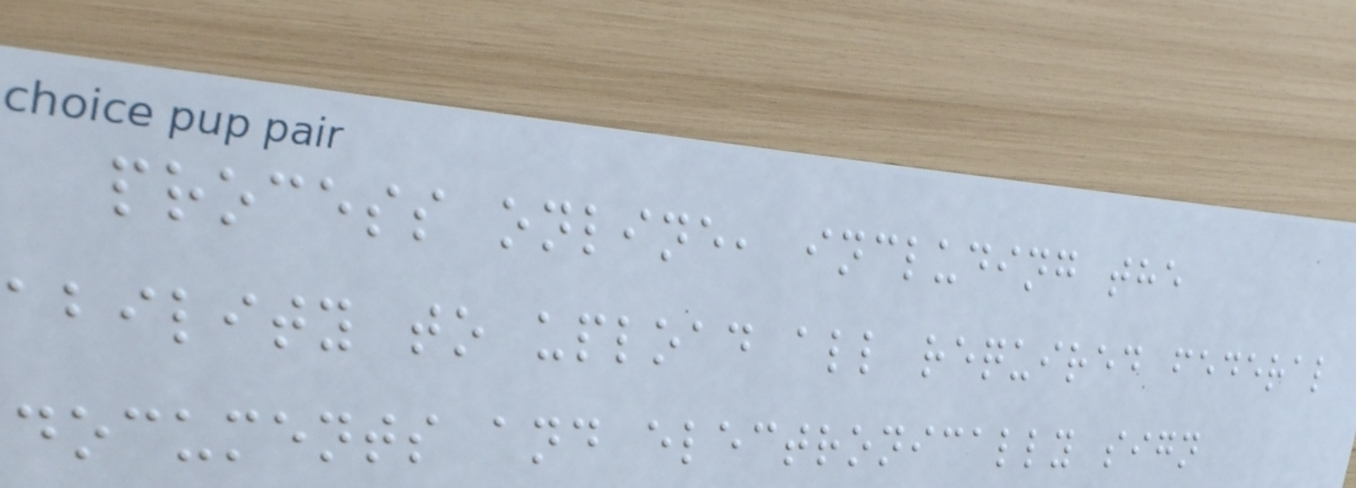process online, including the
ability to upload all required federal
documents and electronically sign
